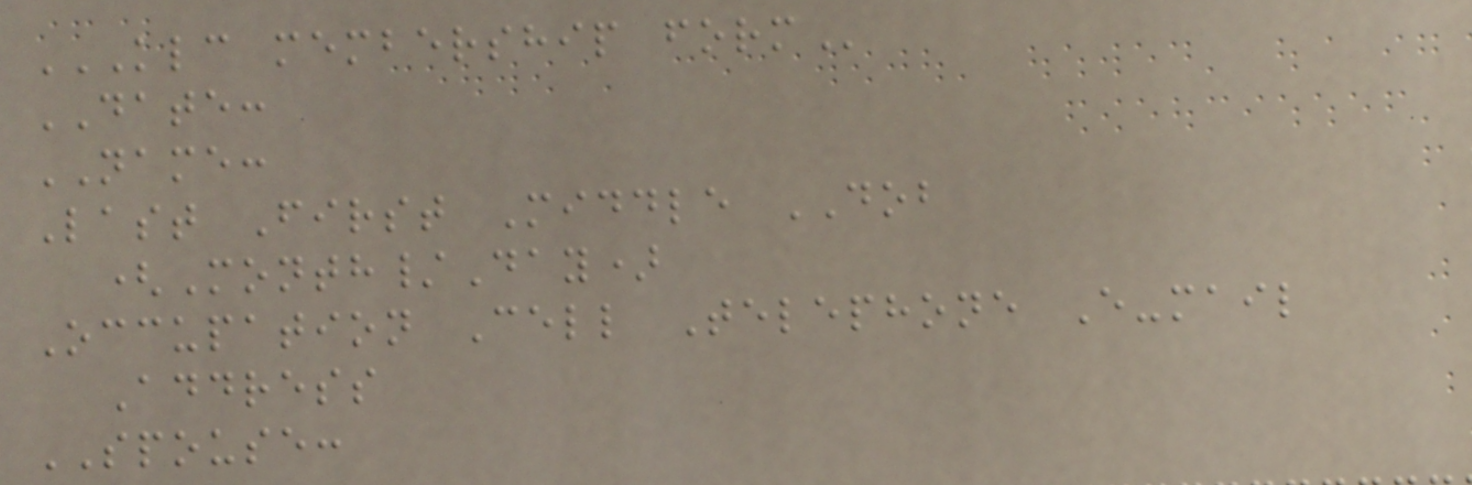KLC MEMBERSHIP FORM
DATE:
NAME:
Last First Middle DOB
(Month/Day)
Occupation Cell Telephone E-mail
Address
SPOUSE:
